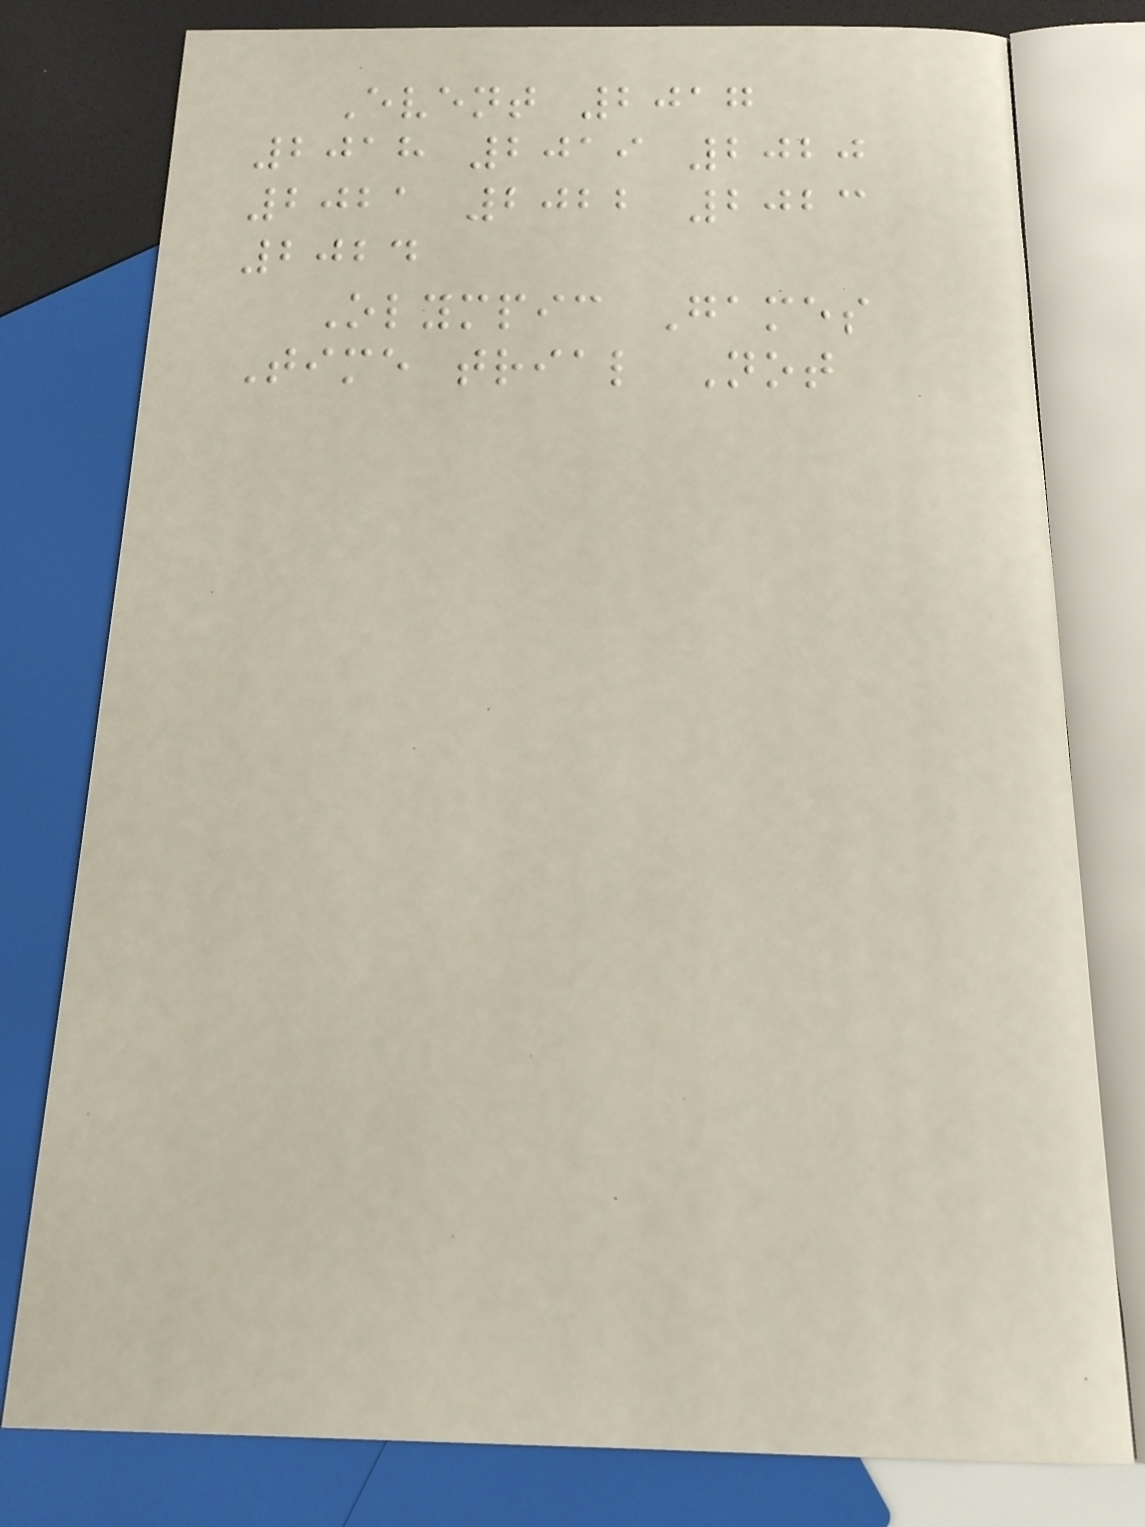Event 2017
2018 2019 2020
2021 2022 2023
2024
Olympic Games
Time trial Not
